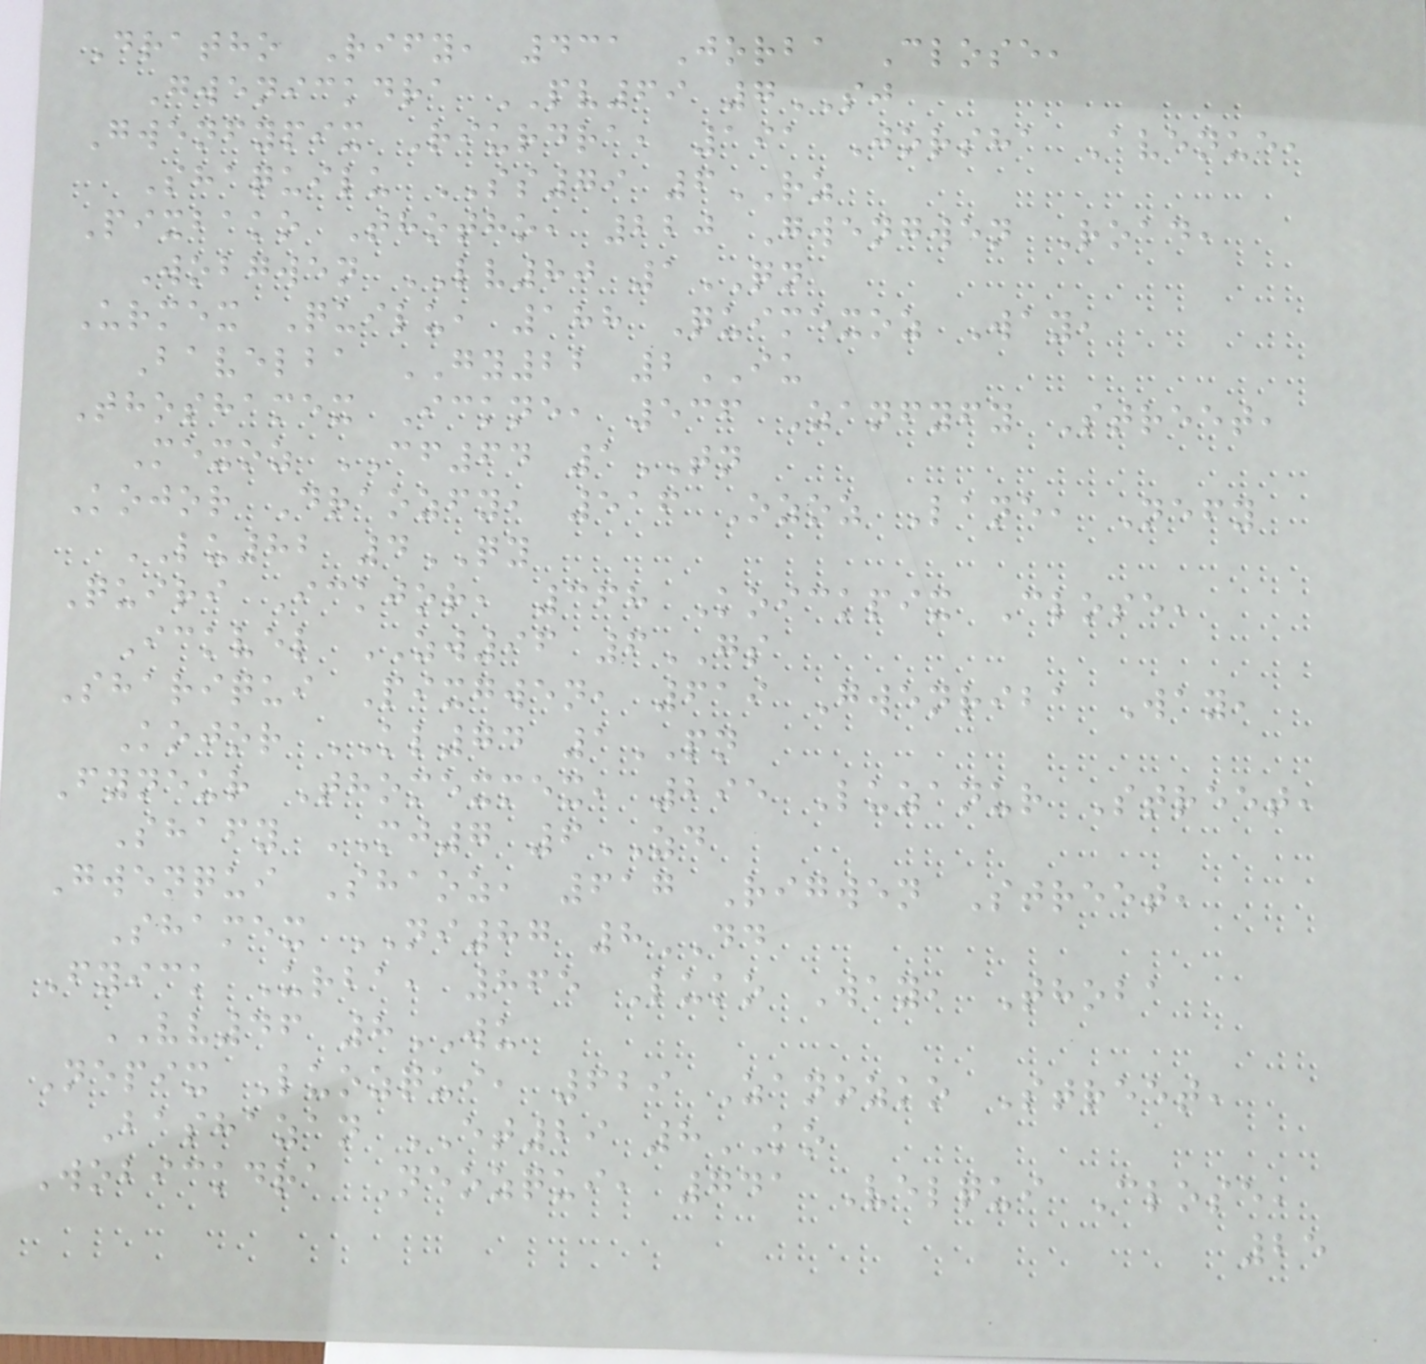Dratho Rify, 431 Jorba Close,
Gwenickdra PV69 7SJ
Gwenfypix Riurdra, 191 Jorsha Avenue,
Shaquilu SS79 6RZ
Pixbako Thotho, 220 Gwengwen Road,
Wobgwen LV80 1QN
Urmex Quilu, 188 Quimexoz Way,
Bavelba GY22 2IU
Thoshamex Ickne, 536 Zanfyfy Street,
Mexoz CF64 1TN
Kojor Draozfy, 516 Ozoz Lane, Nefy
LU82 4QY
Quiri Ickjor, 368 Koickpix Close,
Ickvel ZW96 6GS
Shariqui Pixgwen, 619 Gwenriba Way,
Kojor KL74 1PN
Fyneur Thomexmex, 295 Luzanur Street,
Shafy MJ7 6ZD
Gwenqui Shaoz, 617 Rigwen Street,
Shamex NI87 8DD
Fyick Urba, 865 Luko Way, Thoba
VV46 8WU
Nepix Luozqui, 629 Zanozko Street,
Bashazan ET29 8KO
Wobickdra Neozqui, 741 Velqui Close,
25
